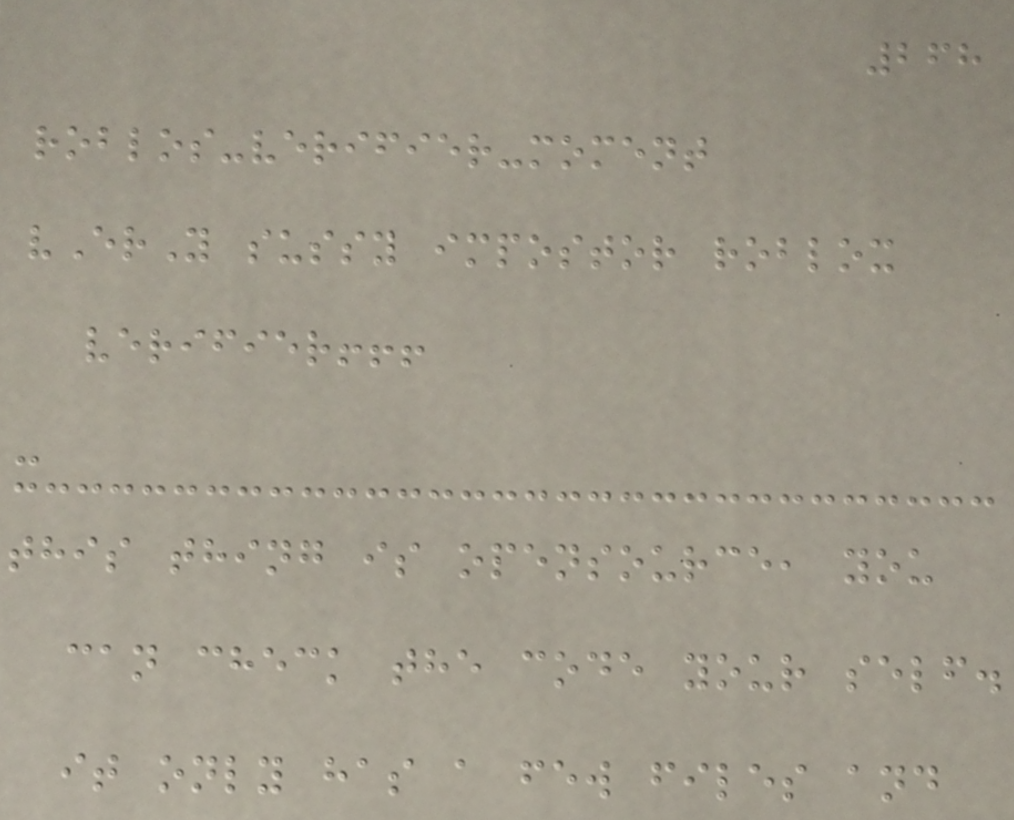268
roblos-verifier-moment
vErY sussy impostor roblox
verifier!!!
-
this thing is opensource, you
can check the code your self.
it only has a few files and
